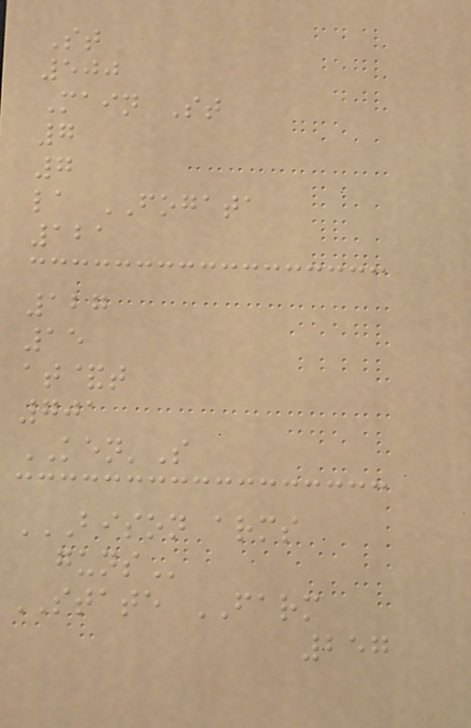St
500
Main St
7
7
la FOGATA
121
127
15
at&t
701
KEN'S
BISON ARMS
GUNS
STATE FARM
257
